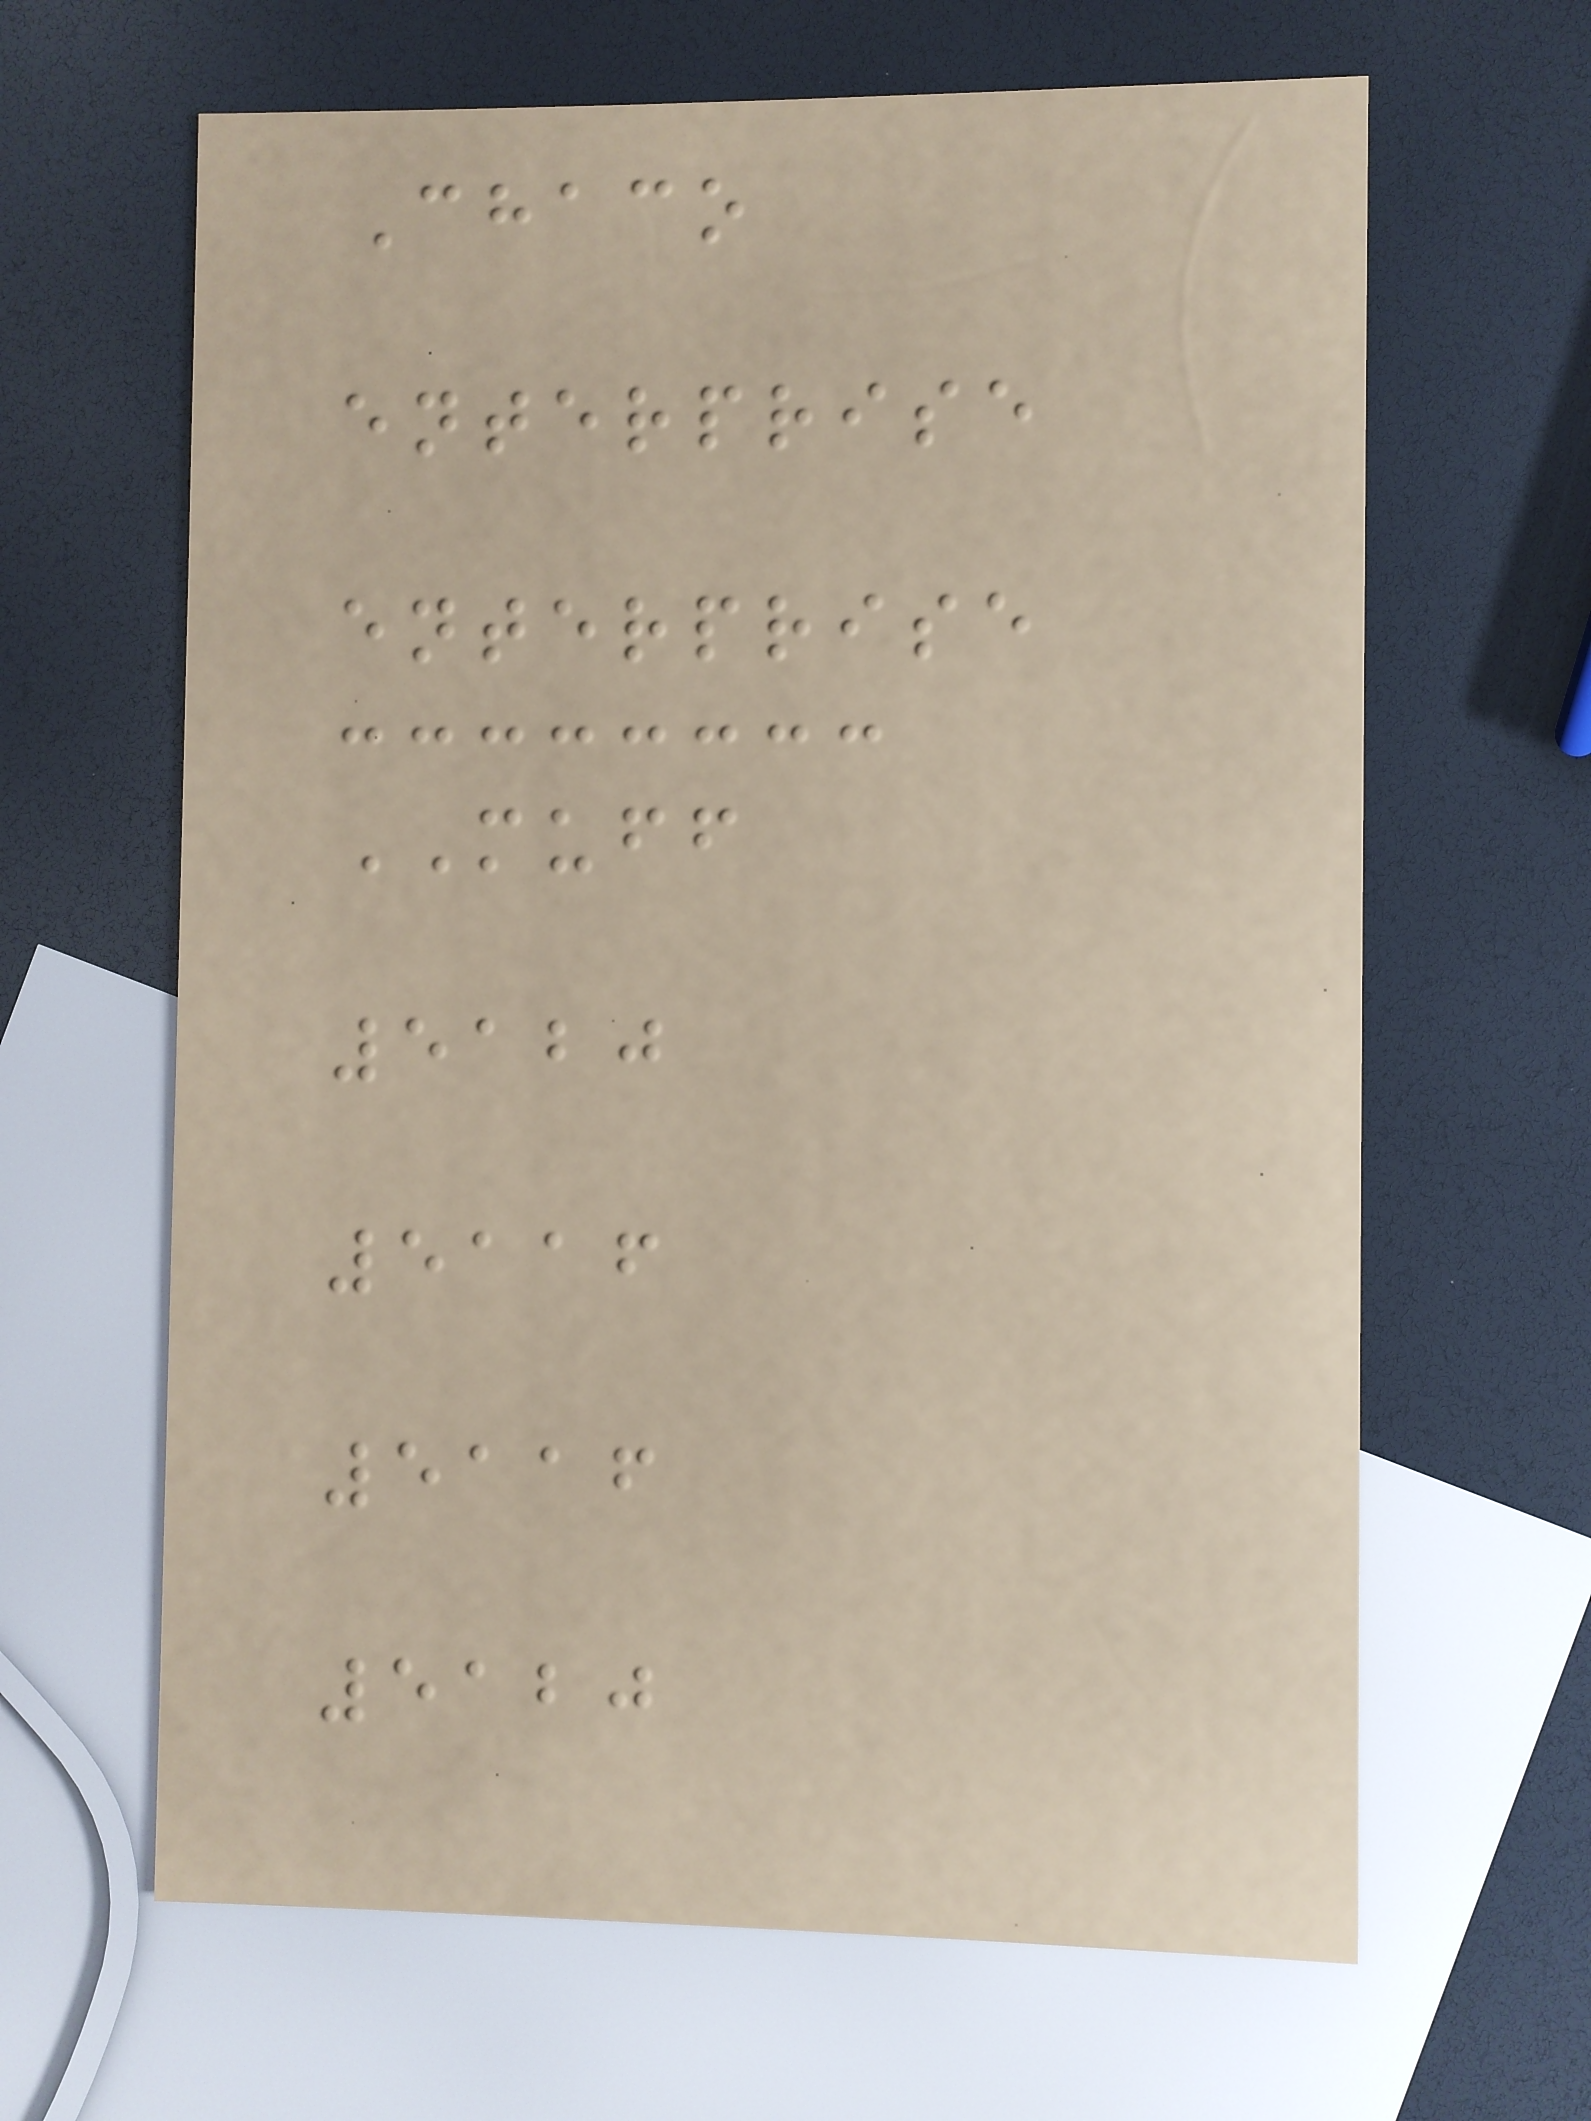Chaco
enterprise
enterprise
MUFF
5120
5116
5116
5120
